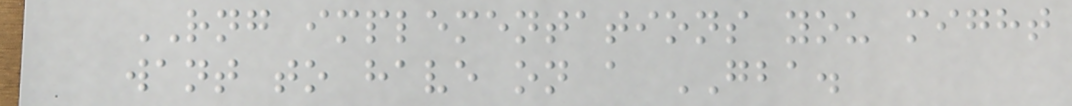RNG implementations you might
want to have on a GBA.
